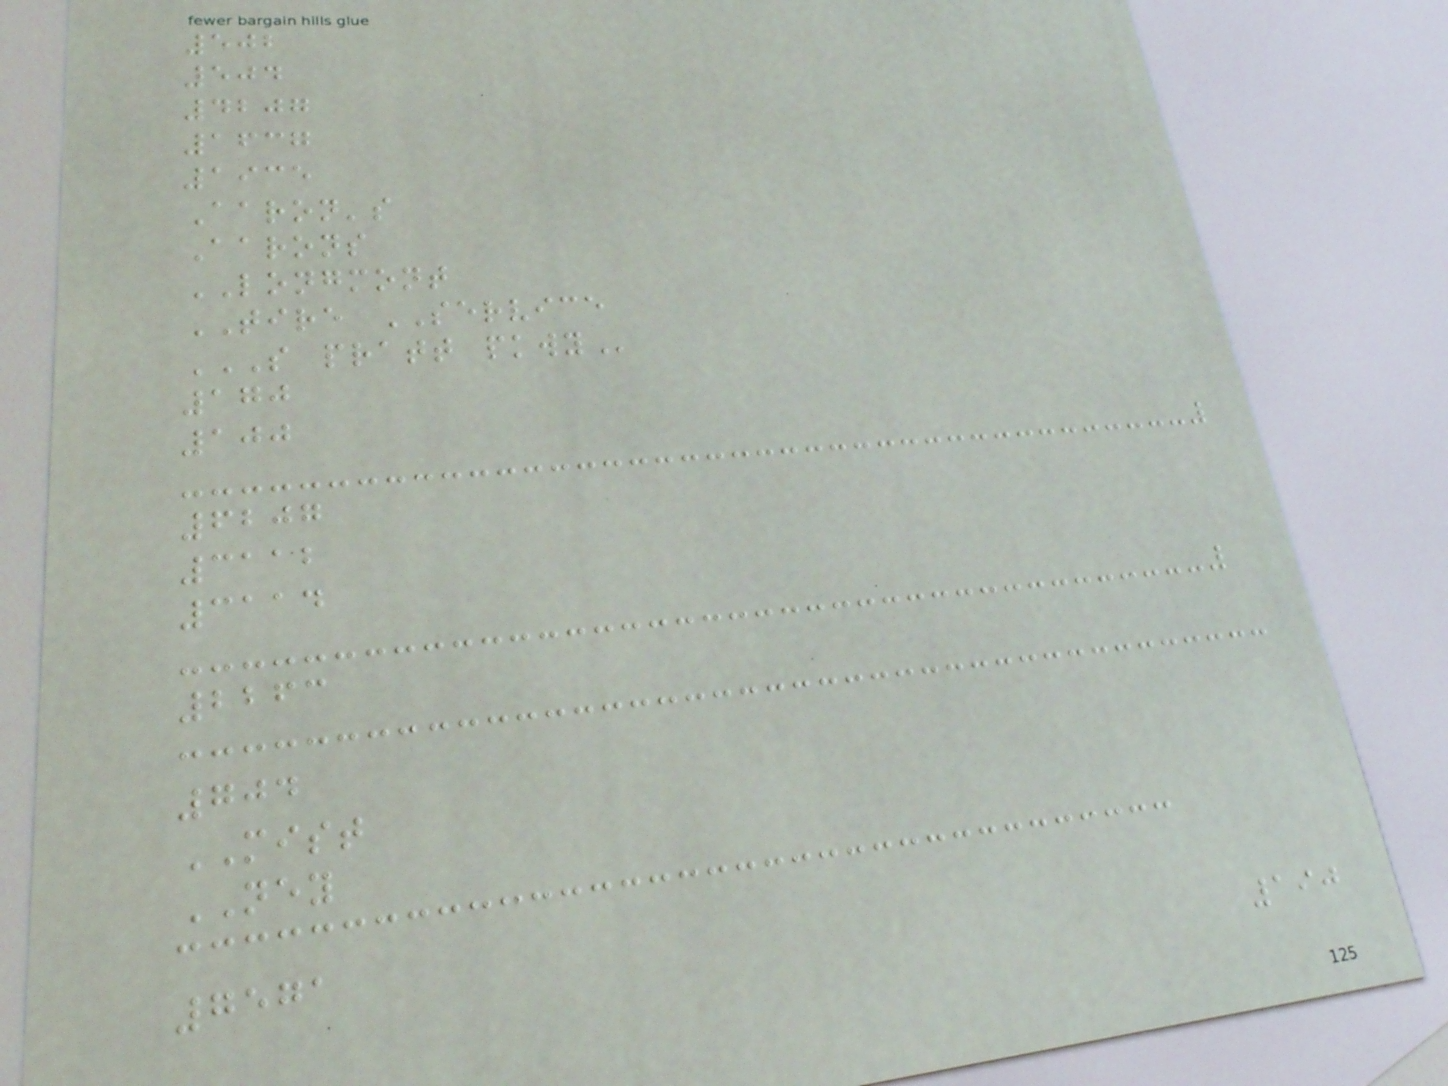502
504
4207
1637
1935
Aaron's
Aarons
LONGMONT
TIRE SERVICE
S PRATT PKWY
170
100
6207
3112
3114
2263
704
MIST
NEY
7571
190
